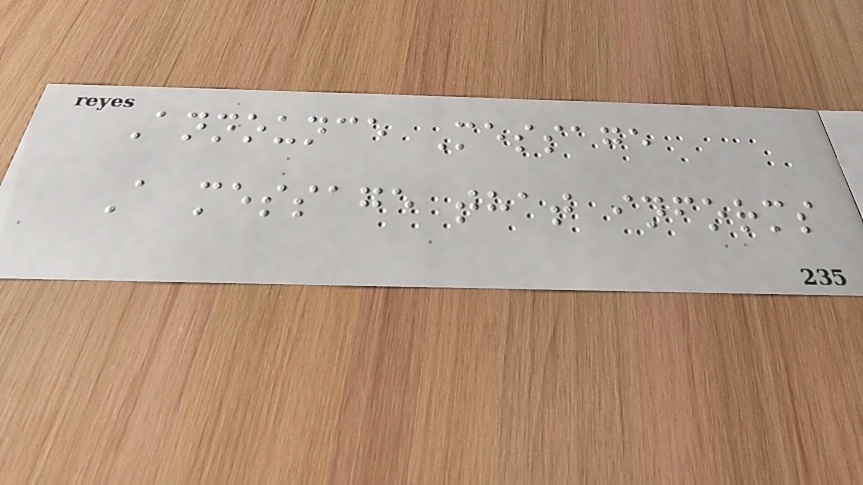Announce Message
A message that informs
